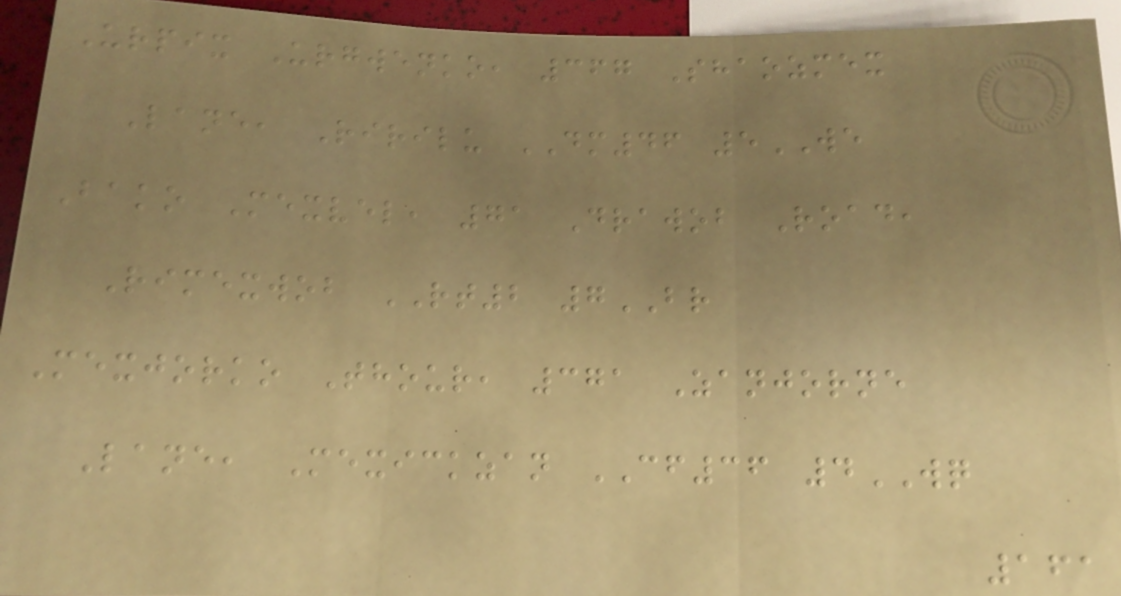Urpix Urgwenko, 367 Shaozmex
Lane, Ririlu DM46 5WE
Bako Mexvel, 71 Drawob Road,
Rimexwob RT2 7BR
Mexjorko Thour, 371 Zanjorne
Lane, Mexickzan CF36 4WQ
161
